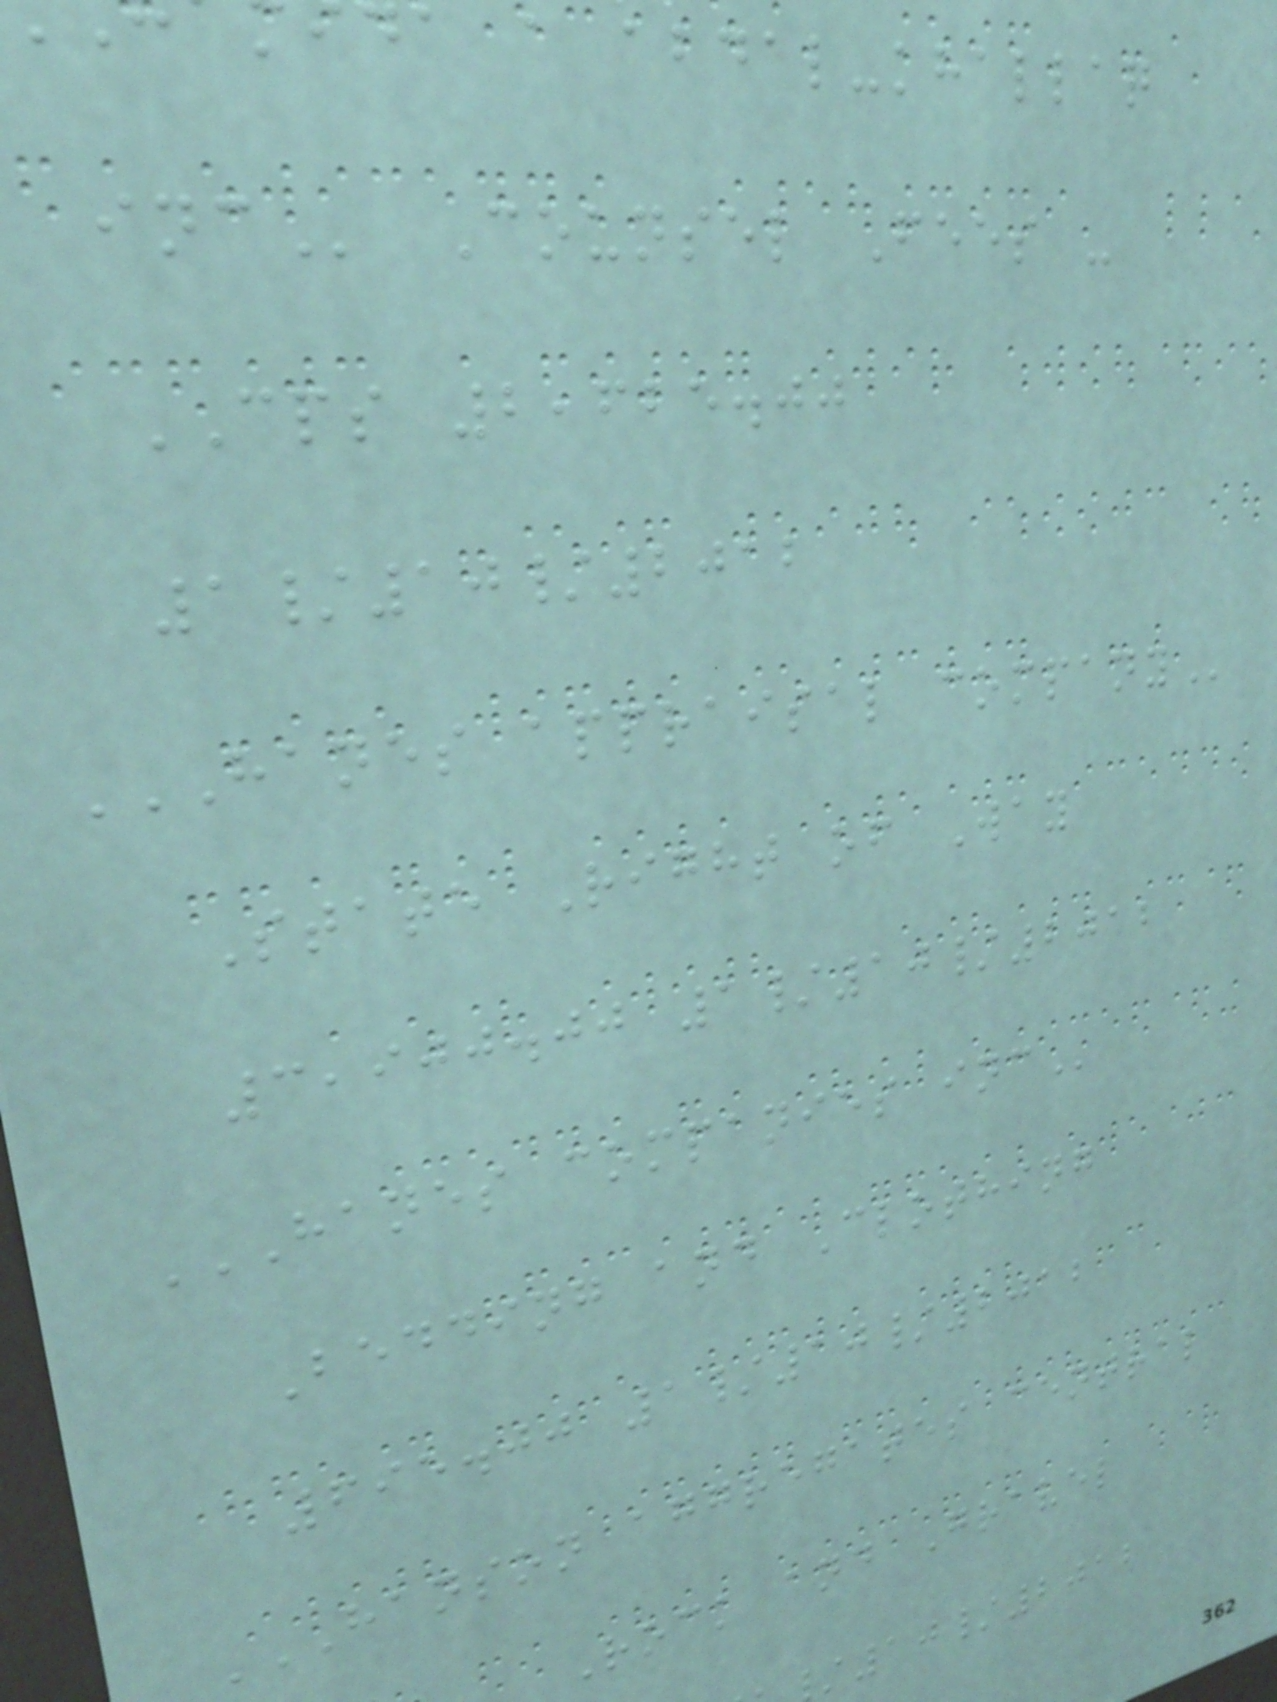da a abdal-khallaq
Counsel Fees -
CPS 2,625.00
1/10/2012
HANES APPRAISAL COMPANY
State Right of Way
3,900.00 1/10/2012
HANES COMPANIES INC
Bedding and Clothing
695.00 1/10/2012
HANSON AGGREGATES CENTRAL
Rock and Gravel
10/2012
